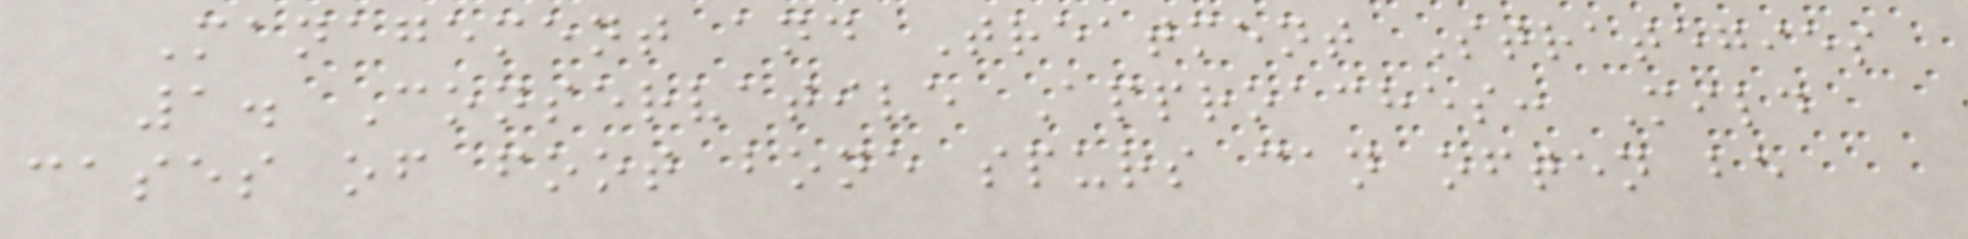Management and Treatment Strategies
1. Conservative Approaches: Mild
cases of foot bone spurs can often be
